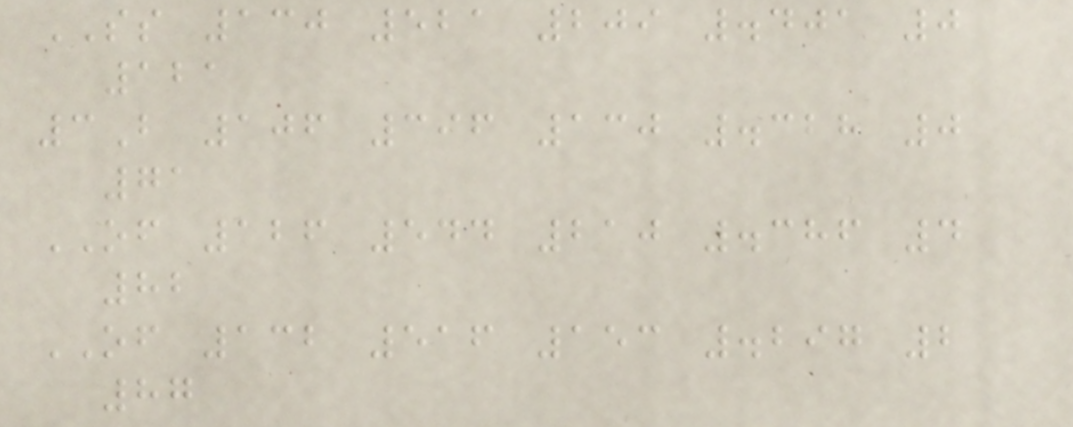SS 130 521 209 .401 0
121
3B 106 396 130 .328 0
71
OF 126 544 210 .386 4
82
OF 132 516 153 .297 2
87
